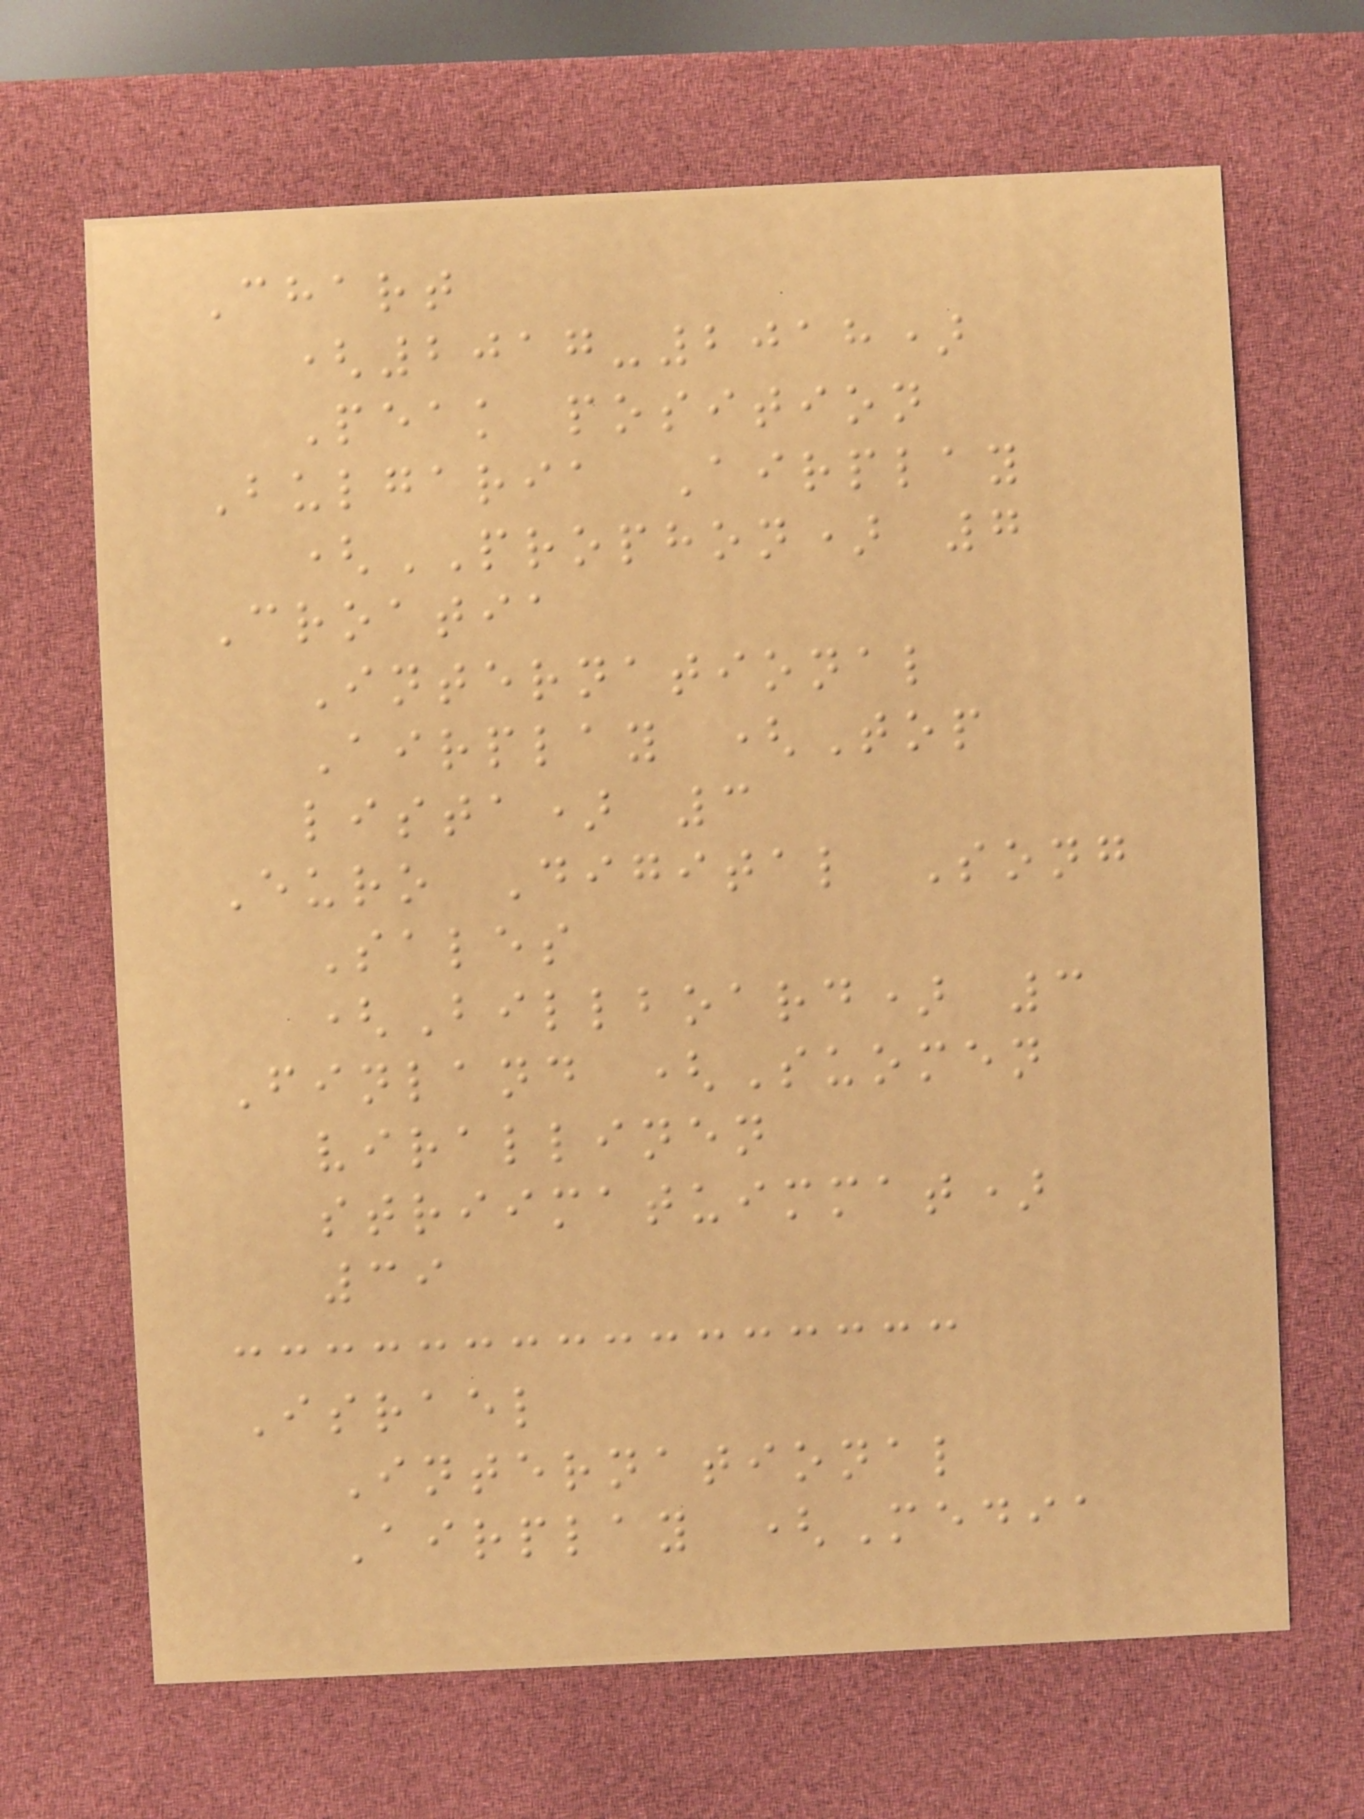Chart
(2017-2018)
Peak position
Bulgaria Airplay
(PROPHON) 7
Croatia
International
Airplay (Top
lista) 3
Euro Digital Song
Sales
(Billboard) 3
Finland (Suomen
virallinen
striimatuimmat)
39
Israel
International
Airplay (Media
